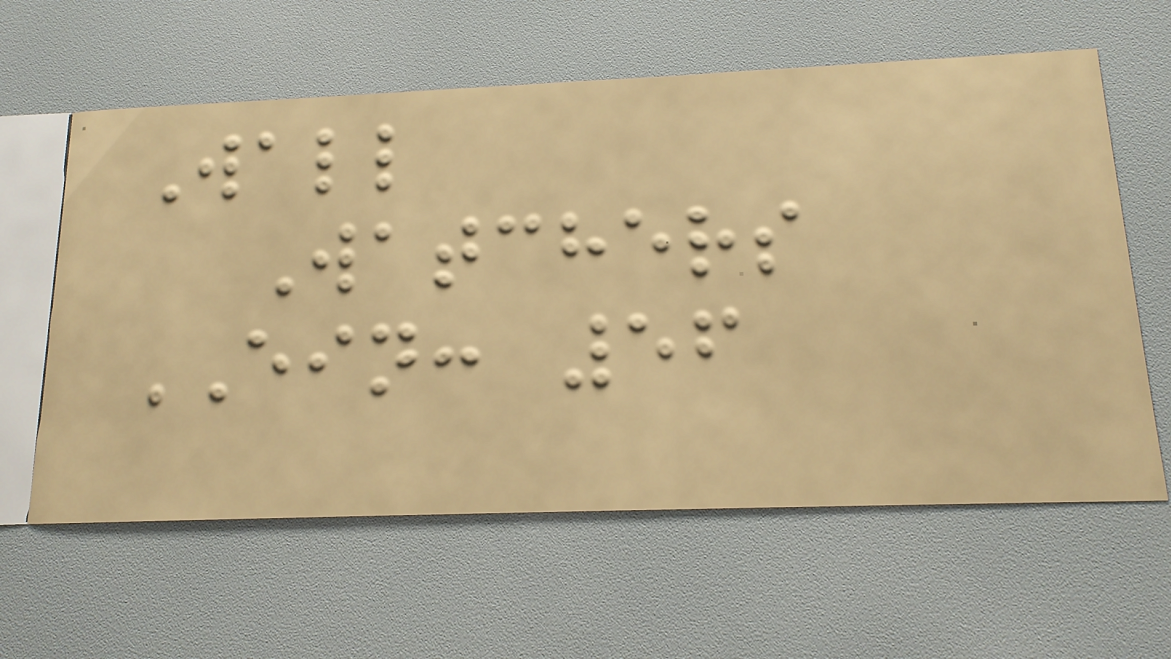Wall
Watchers
EIN: 56
